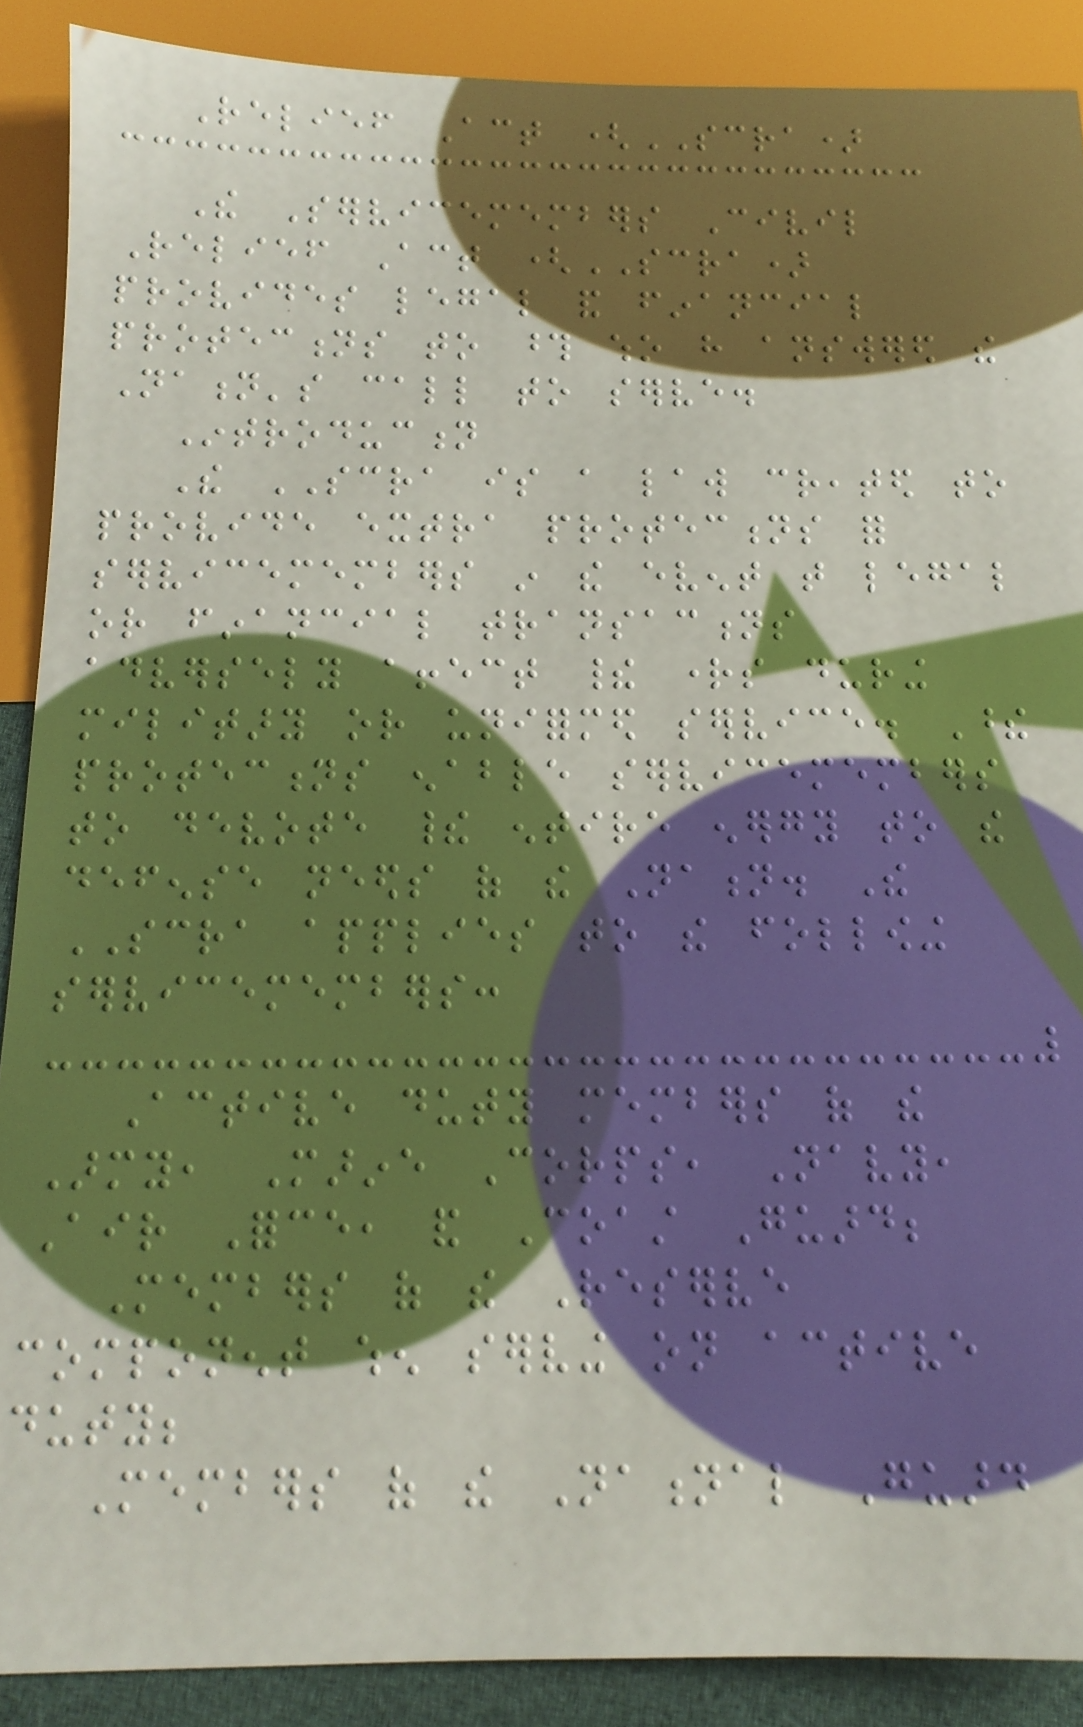Relief Act (SCRA)
The Servicemembers Civil
Relief Act (SCRA)
provides legal and financial
protections to those who have answered the
Nation's call to serve.
Introduction
The SCRA is a law created to
provide extra protections for
servicemembers in the event that legal
or financial transactions
adversely affect their rights during
military or uniformed service. These
protections enable servicemembers
to devote their entire energy to the
defense needs of the Nation. The
SCRA applies to the following
servicemembers:
Active duty members of the
Army, Marine Corps, Navy,
Air Force, and Coast Guard;
Members of the Reserve
component when serving on active
duty;
Members of the National Guard
